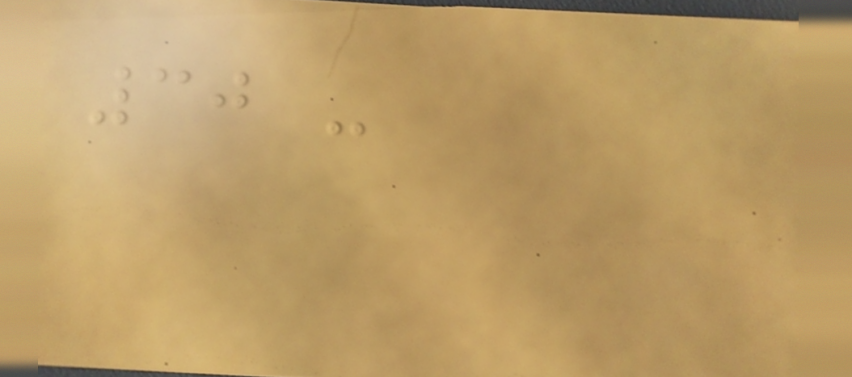30 -
